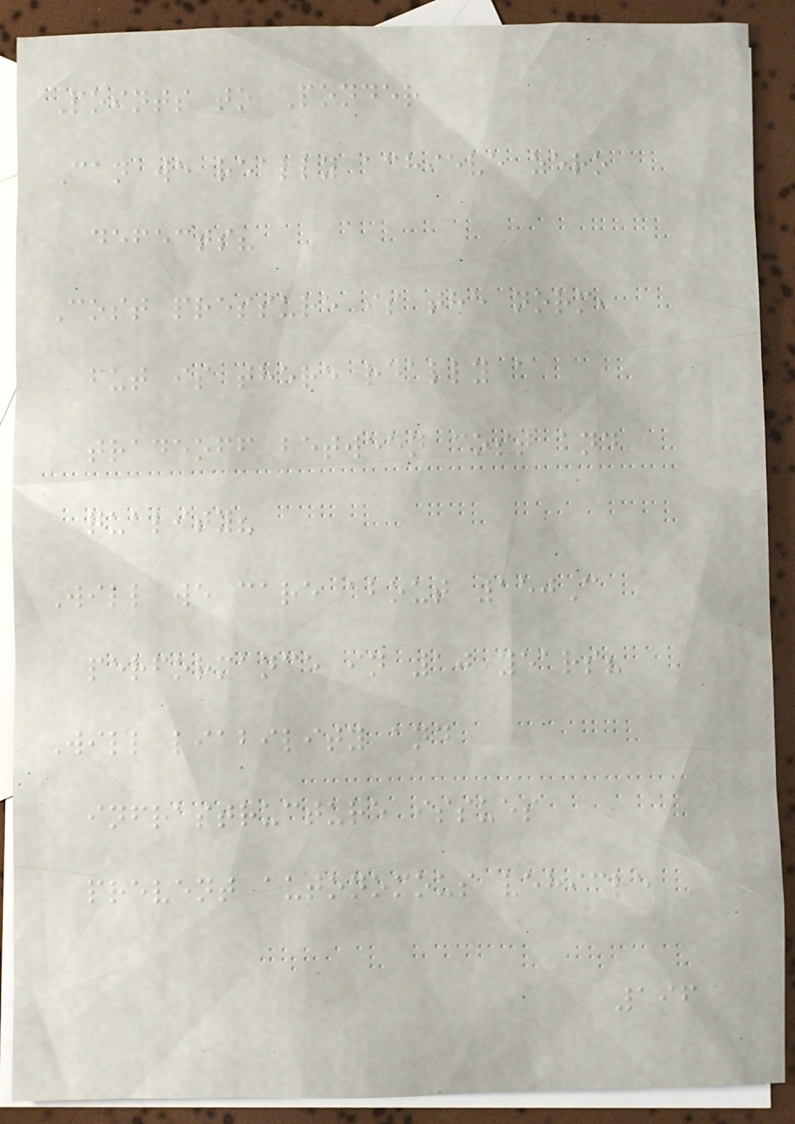Points to Ponder
Can we really achieve zero
defects?
Cost pressure is the norm,
but is there really a
tradeoff between cost and
quality?
Will we care about 150C
performance in 10 years?
Will liability and
infrastructure issues
prevent autonomous vehicle
196
